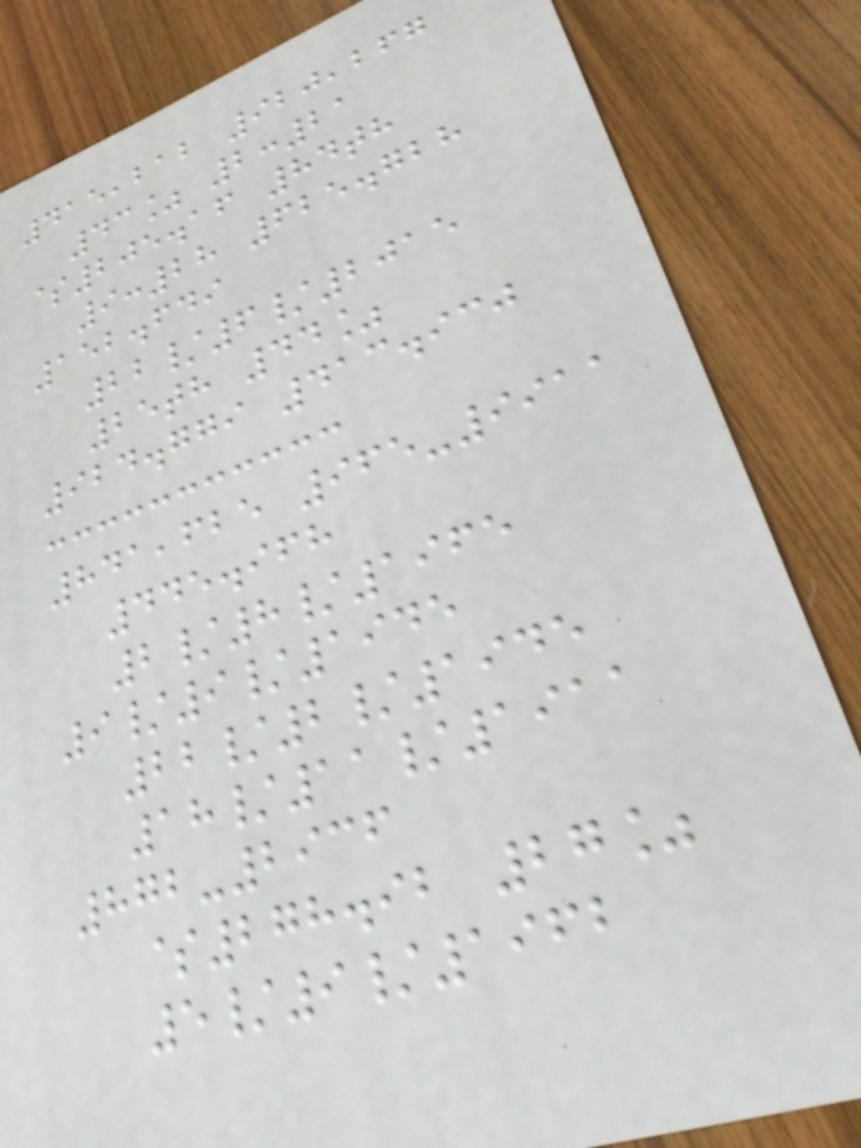415,212 920,267
43% 2:21
$205.16 84th
9:28 625.728
152.649
22/6/2015
25th 44%
924.779 413.930
841,625 965-9911
445.968
2/8/1965
9/9/1945
22/2/1945
18/11/1911
872-2936
$278.92 27%
5/9/1962
